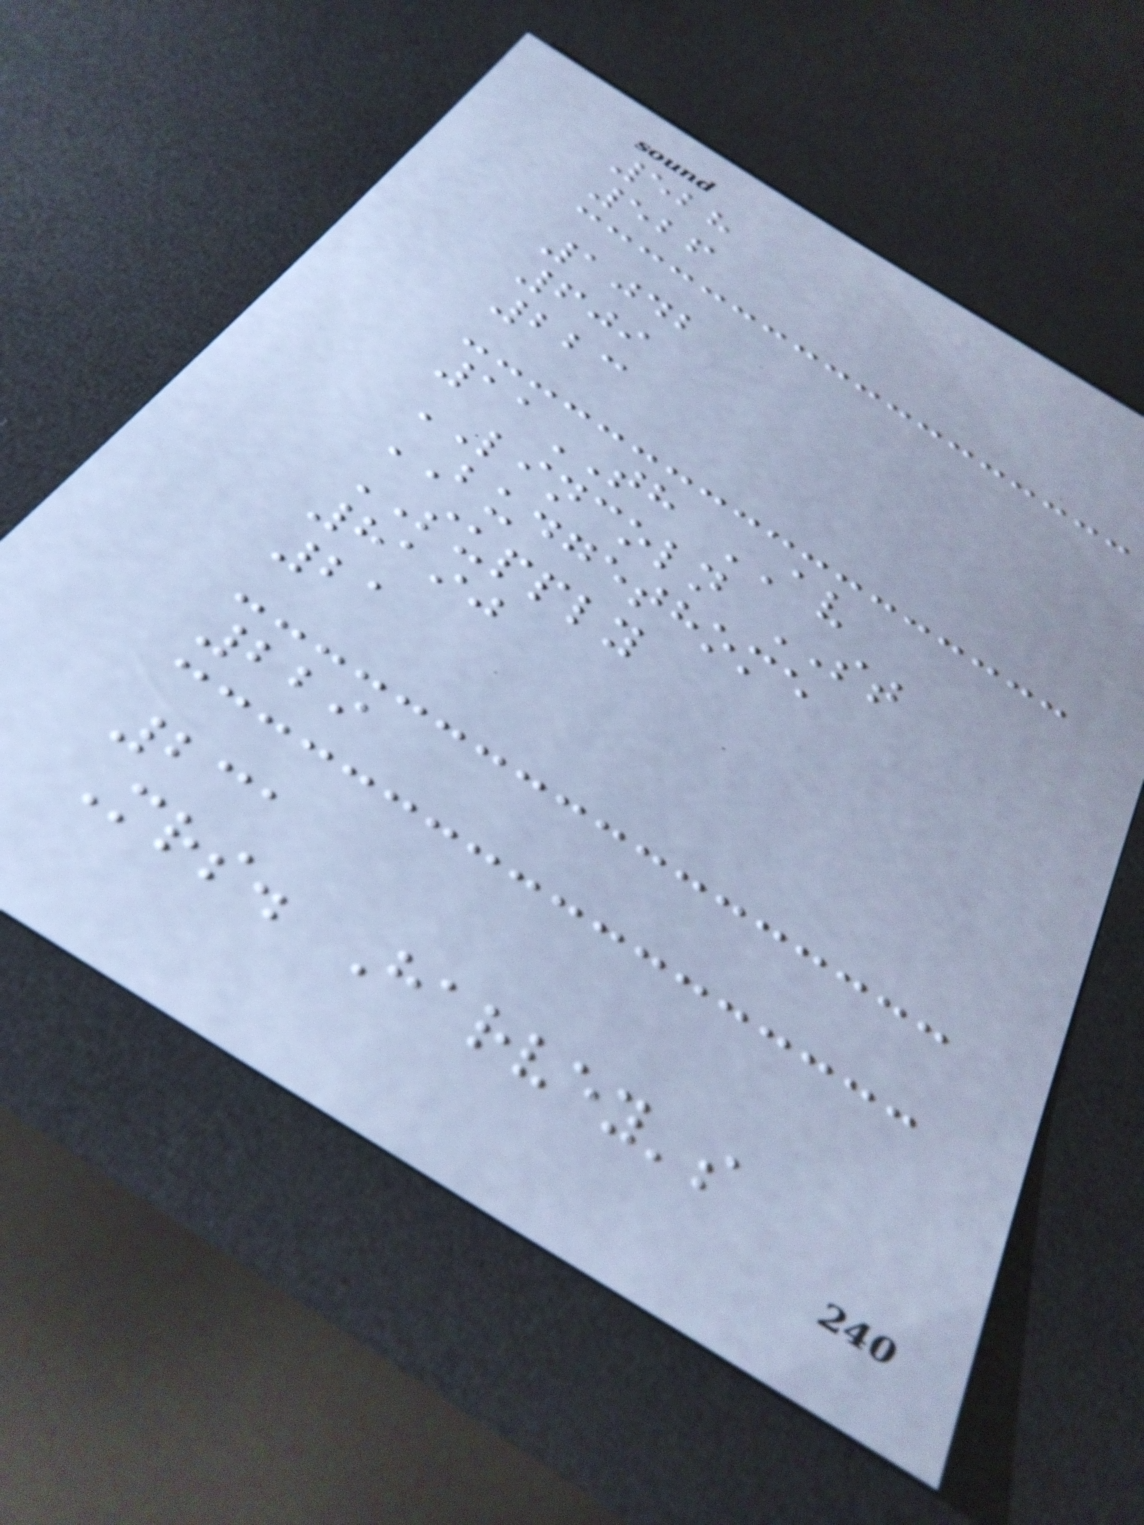528
526
1042
609
223
11TH AV
LINCOLN ST
BUDGETHOME
SUPPLY
8190
21
229
231
Mrs. Harvey's
